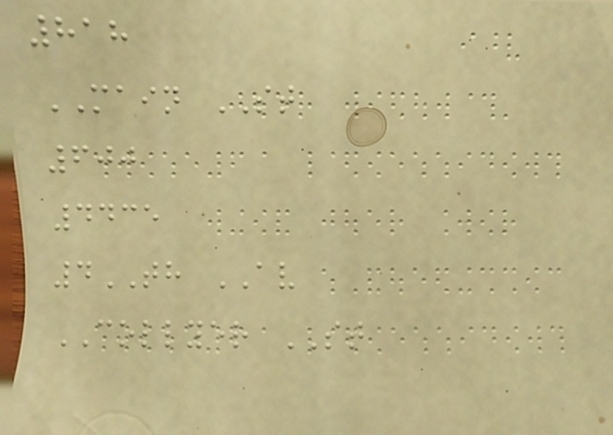818
MAIN ST
600
4435
4TH AV
COLLYER ST
